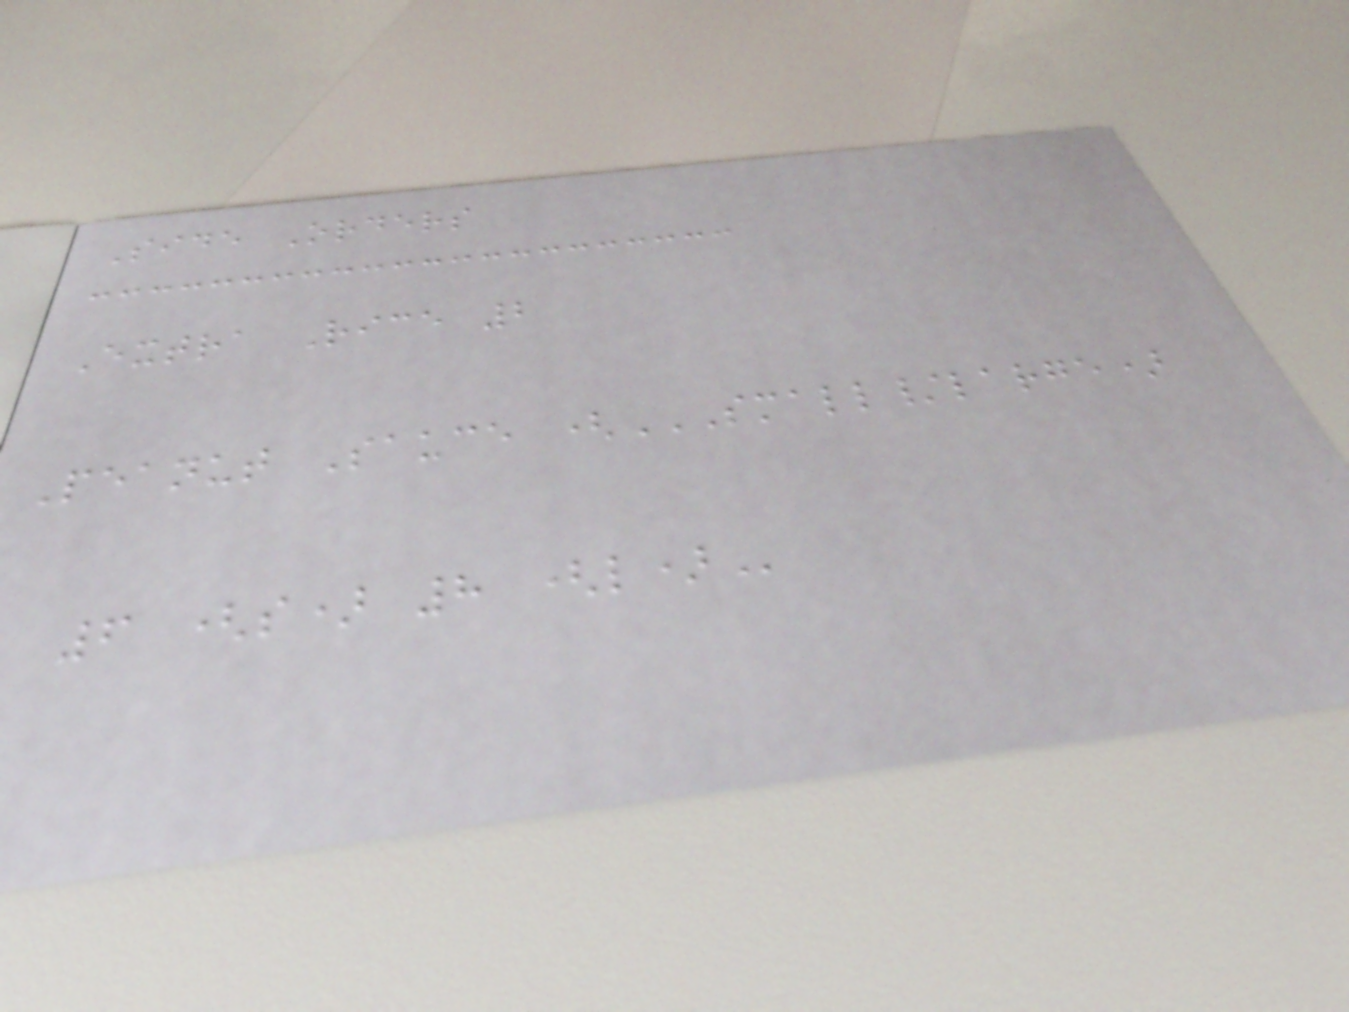Side Orders
Extra Rice 2
Peanut Sauce (SMALL/LARGE)
6 (S) 8 (L)
